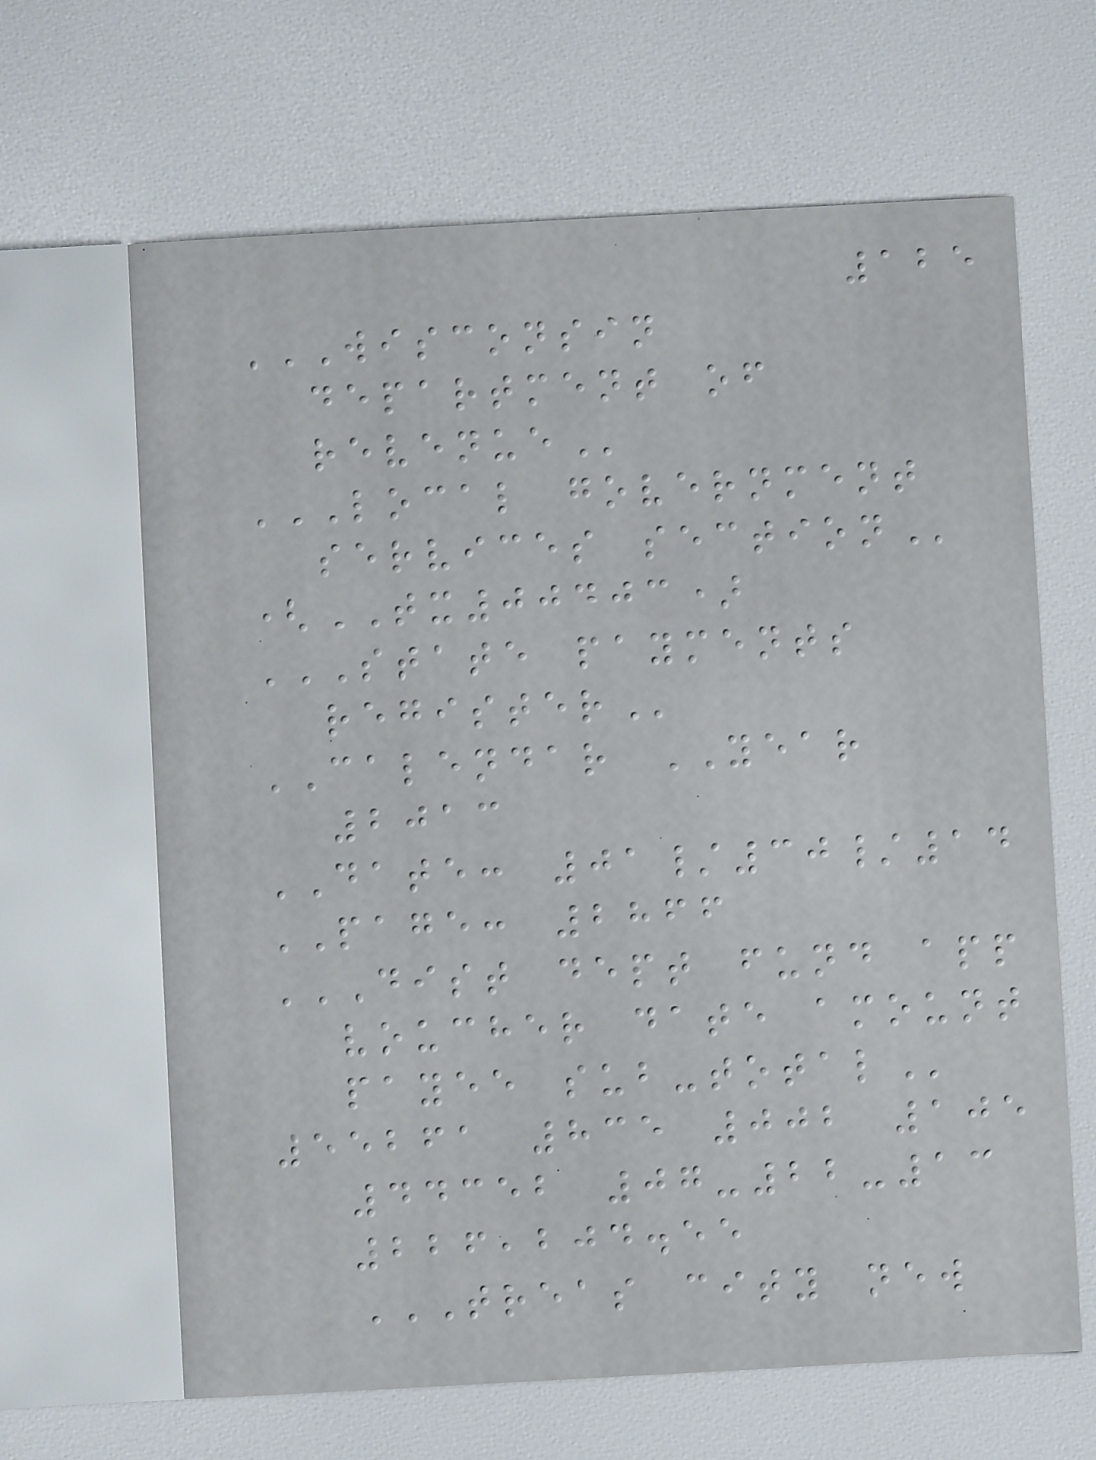125
WISCONSIN
DEPARTMENT OF
REVENUE
LOCAL GOVERNMENT
SERVICES SECTION
(TX00403)
STATE PAYMENTS
REGISTER
CALENDAR YEAR
2013
DATE: 01/30/14
PAGE: 2866
DIST DEPT FUND APP
VOUCHER DATE AMOUNT
PAYEE SUB-TOTAL
55261 835 002 105
44352 07-22-13
226,204.55
TREAS CITY NEW
